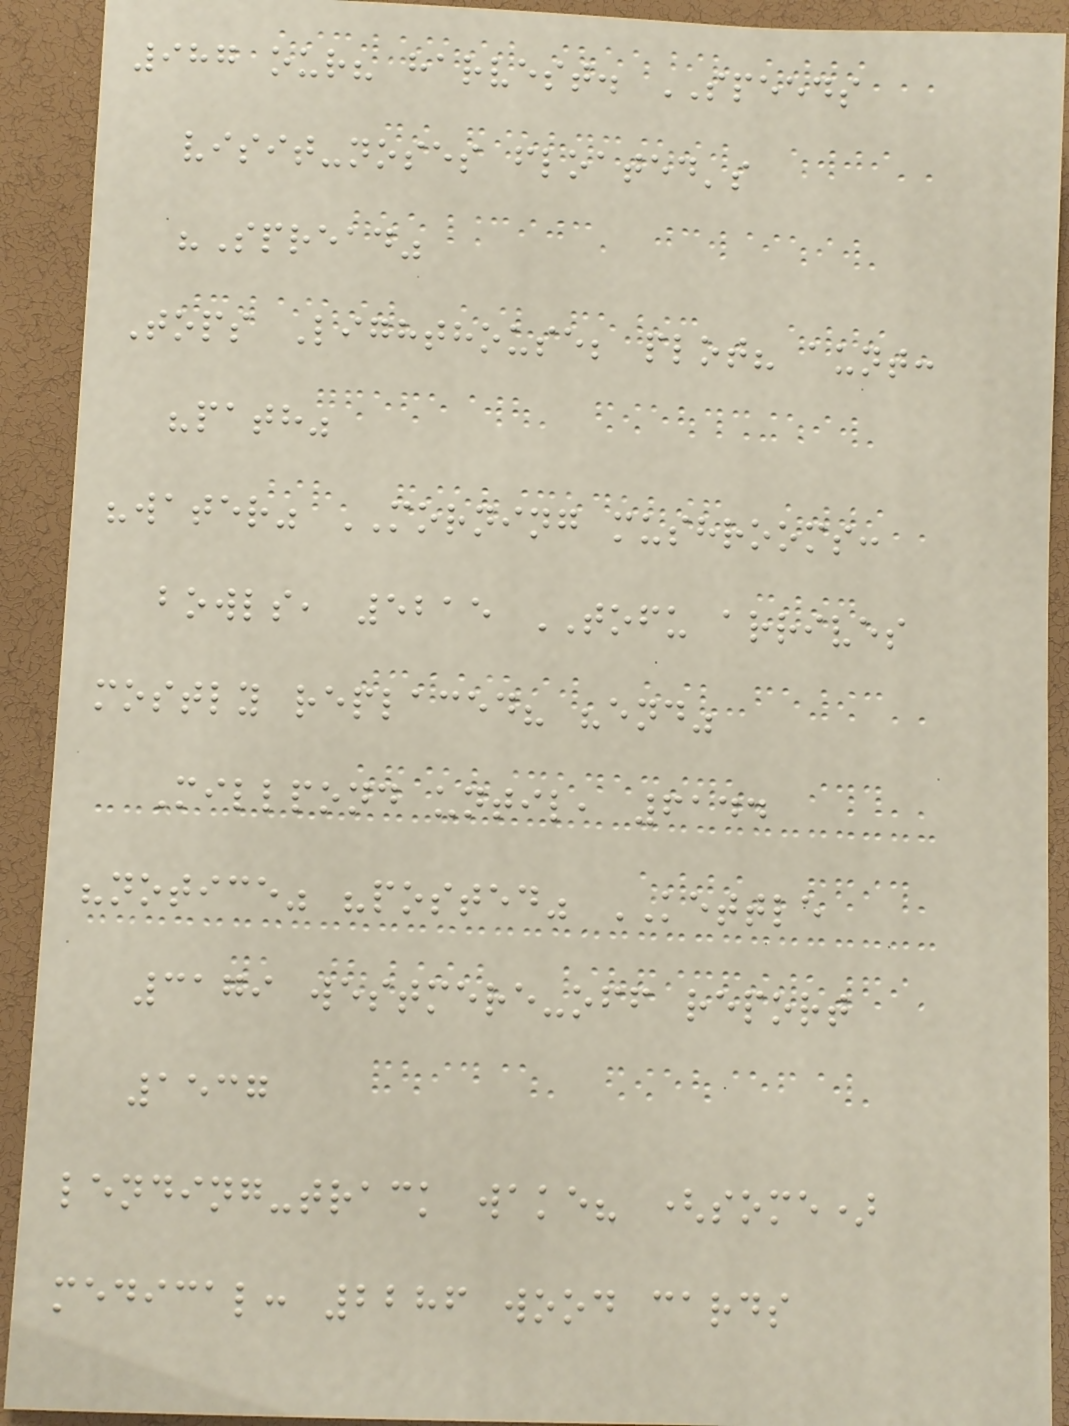987 our? harvest. SPEEDS
visit-noses floated's
"Spread"
Tops Lighthouse; plot? aunt:
"path"
"water" MORNING mushrooms:
bowls, 5215 TOFU arrives
mostly replaced? "end"
Millpond until, 6144
"notice" "posted" KETTLE
3179 westmere-off report
1537
lending-track wake? (some)
medical: 2286 wood cards
